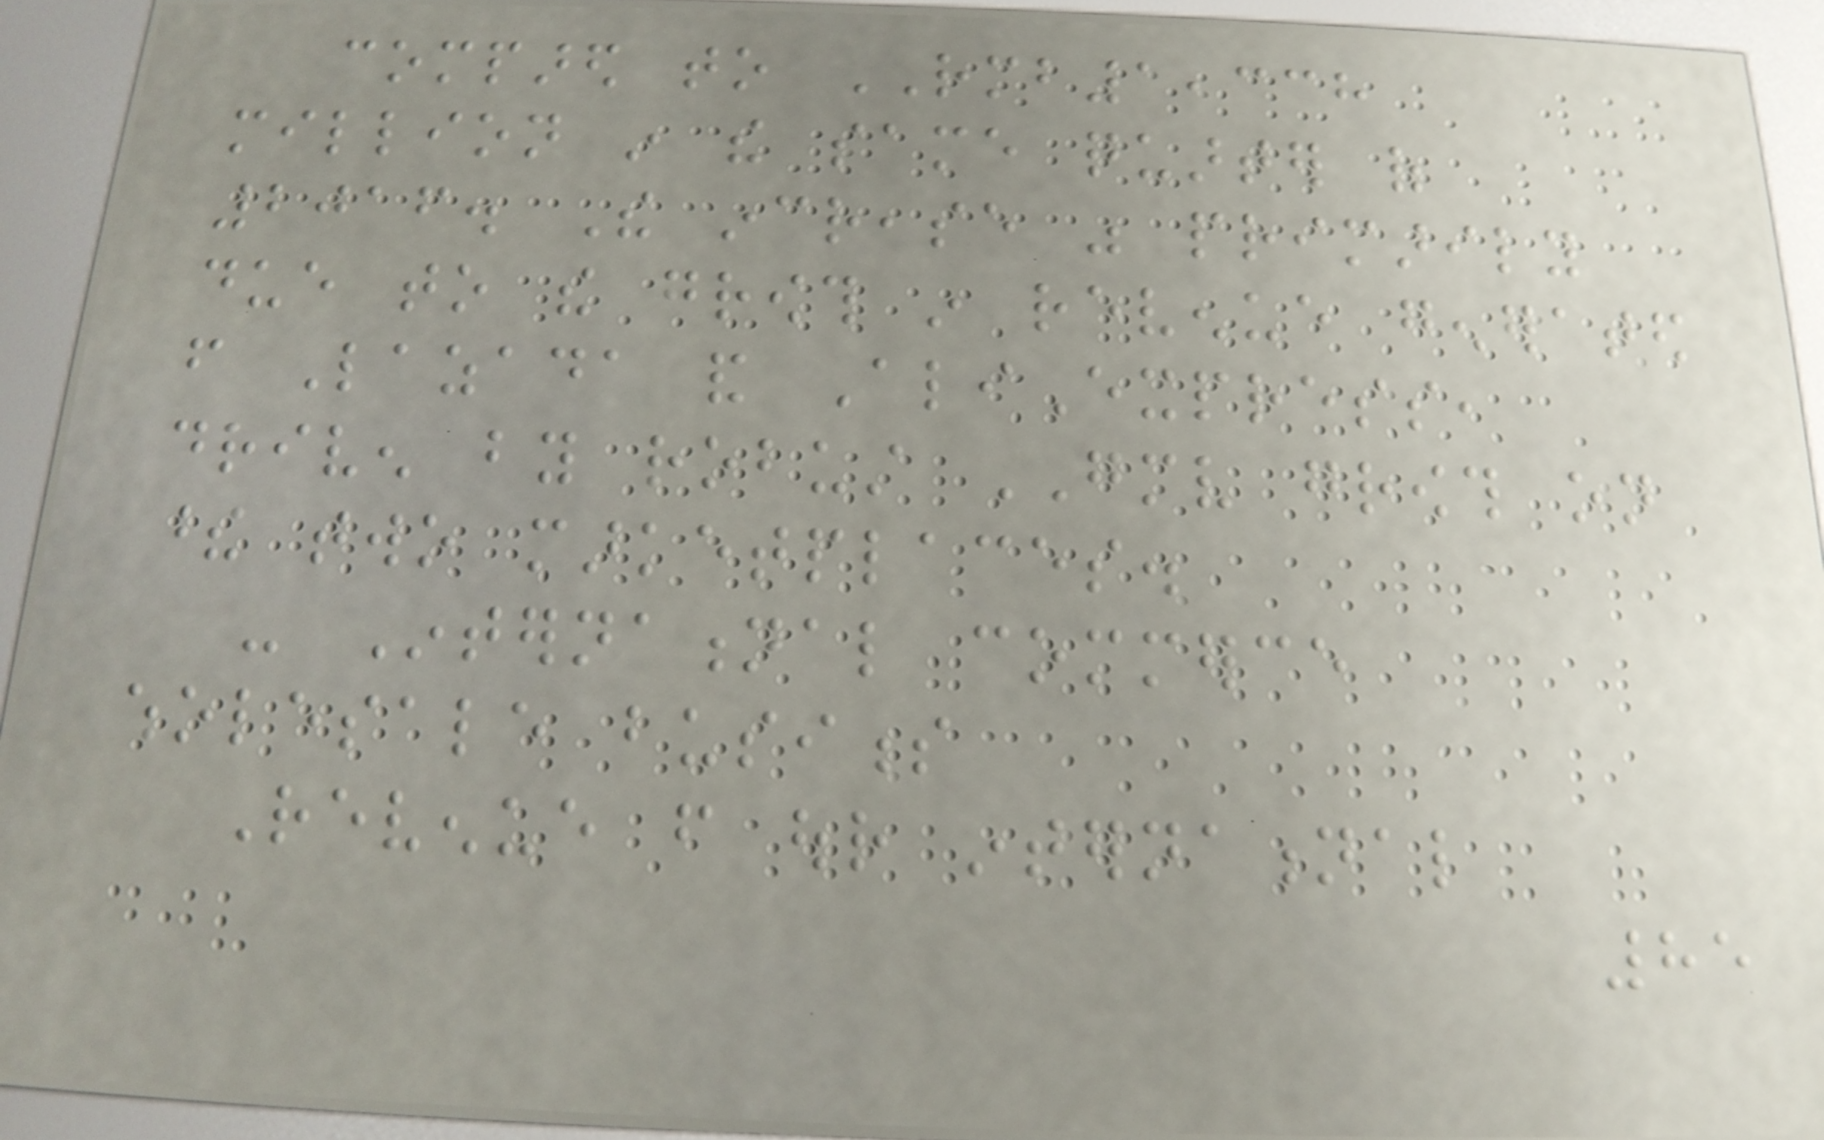compared to RMB1,338
million in the same quarter of
2016. The increase was primarily
due to the growth in revenue generated
from Lazada and AliExpress,
driven by robust GMV growth on
these two marketplaces.
- International commerce
wholesale business
Revenue from our international
85
